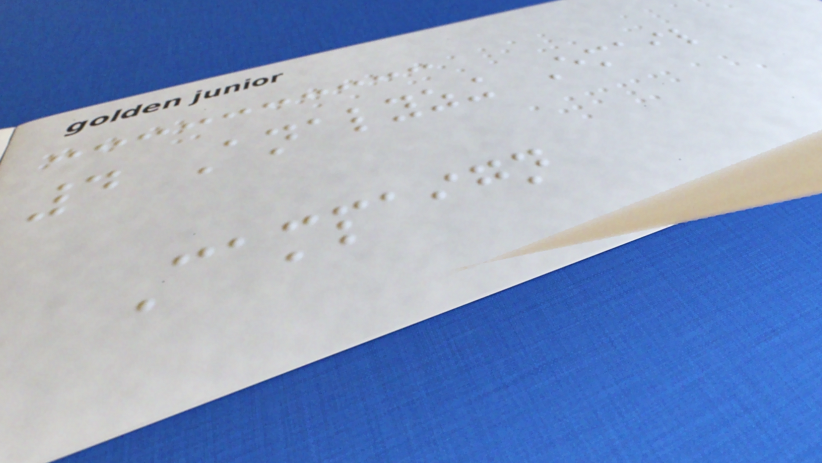4 Analyzing Email
Campaign
